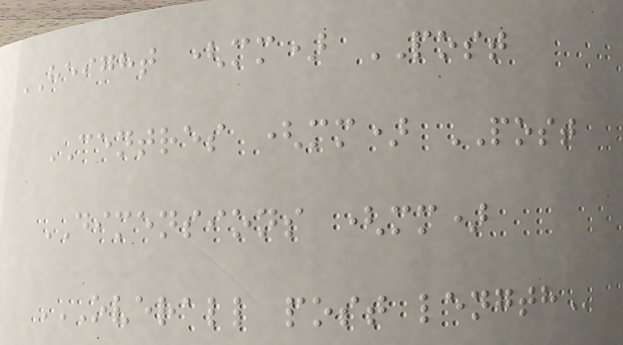HEIGHT (mm) POST
CENTRES (mm) POST
DIMENSIONS (mm)
OVERALL POST LENGTH
